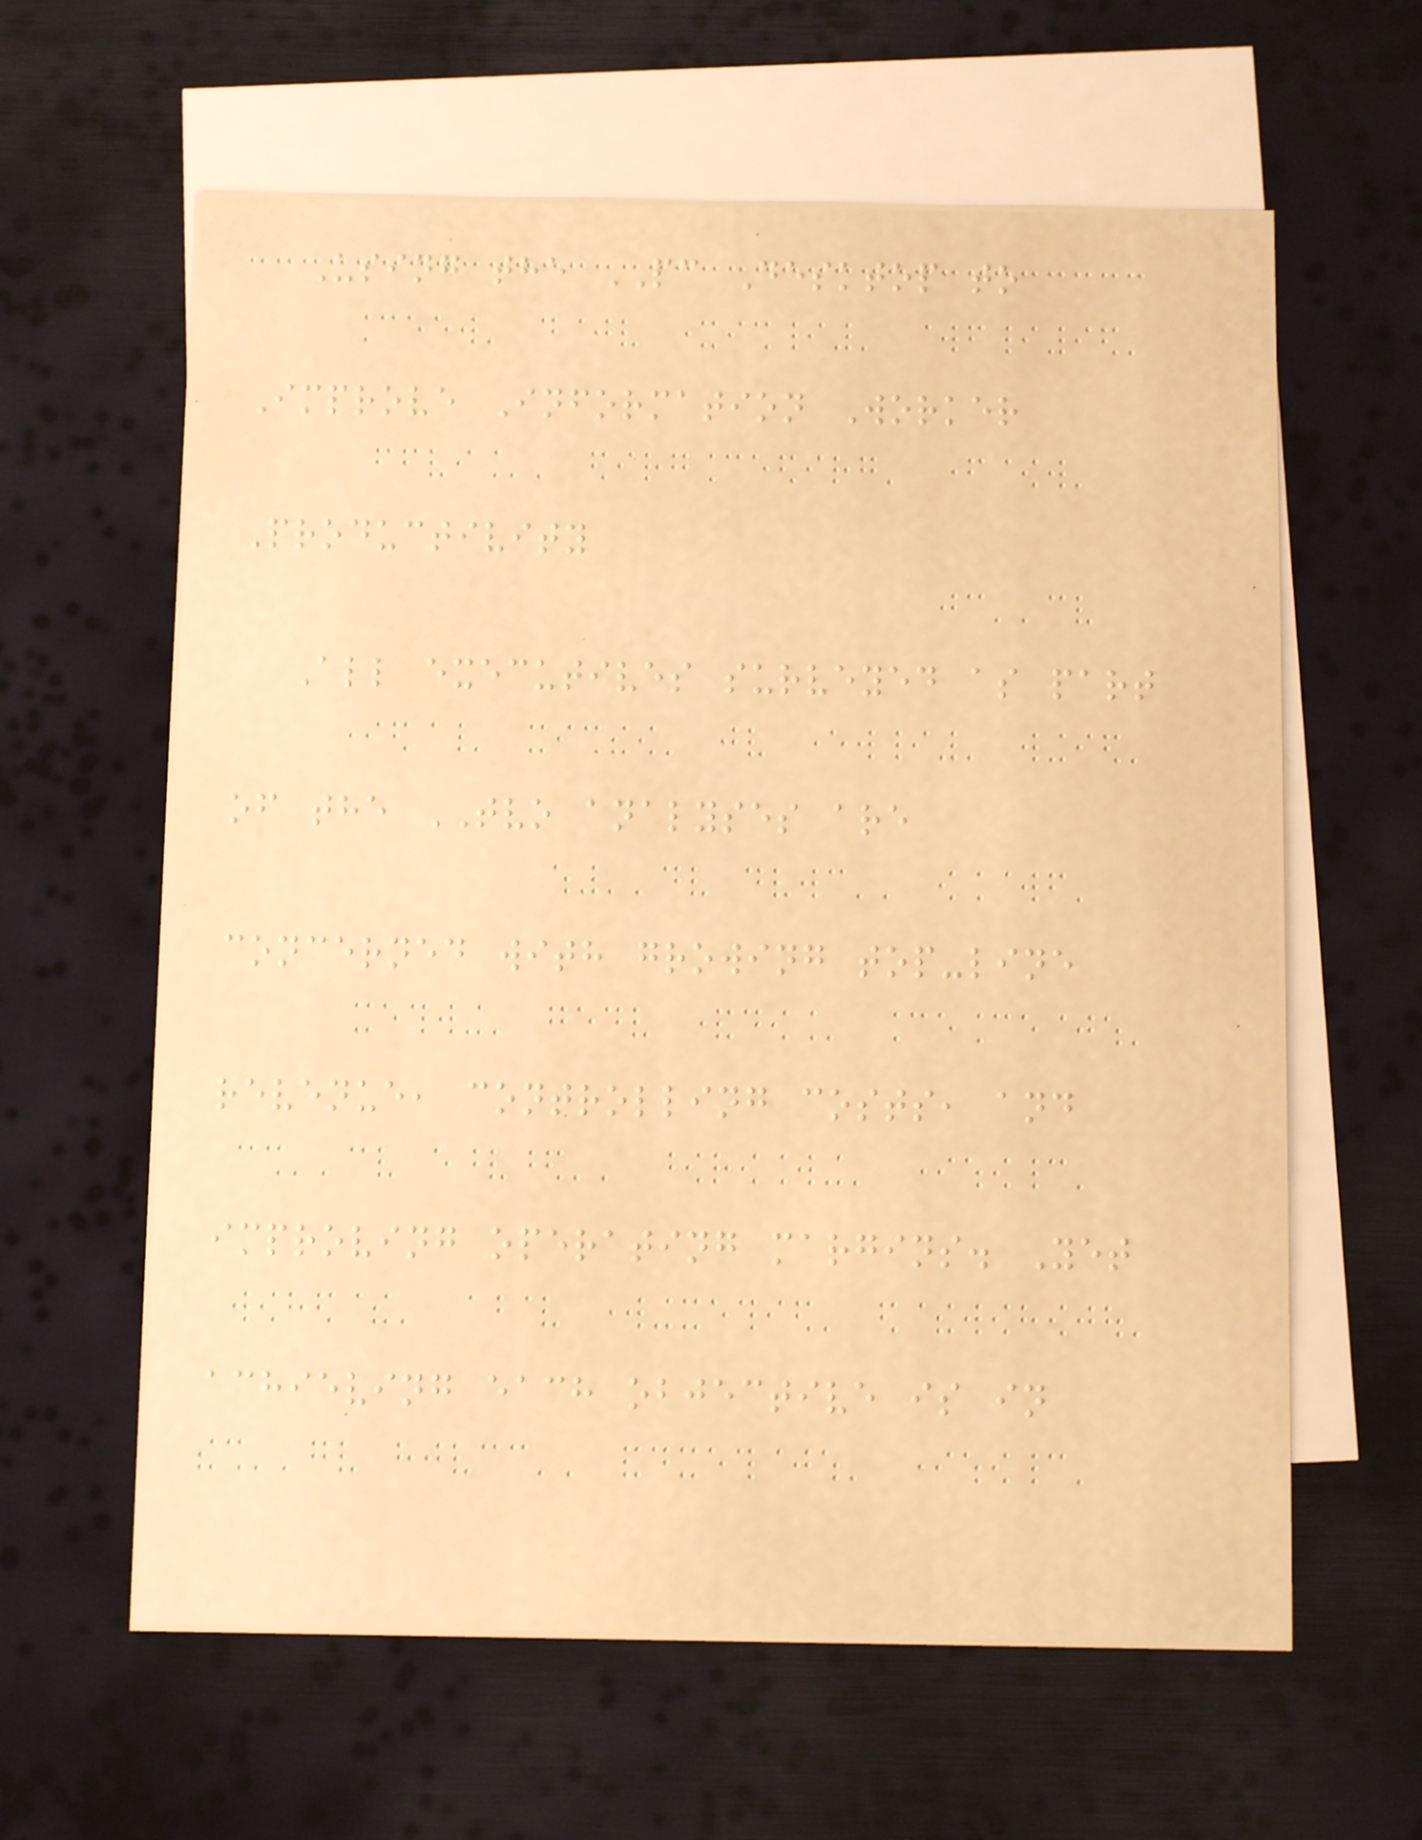Using the PC Desktop to
Improve Information Worker
Productivity
All executives surveyed as part
of the TVO analyses are
concerned with growing top-line
revenue, controlling costs, and
improving operating margins. Yet
achieving each objective is in
